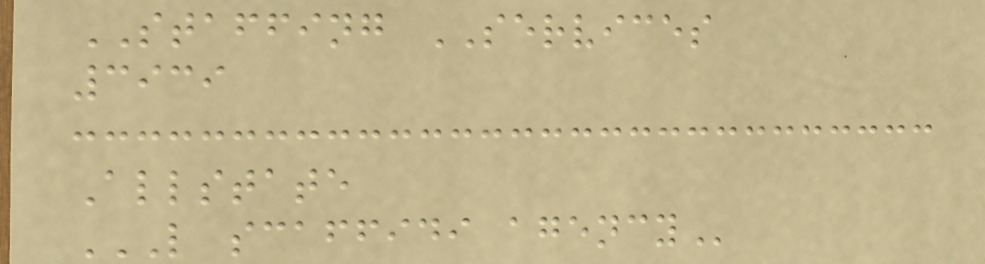STAFFING SERVICES
3939
Allstate
L SCAFFIDI AGENCY
